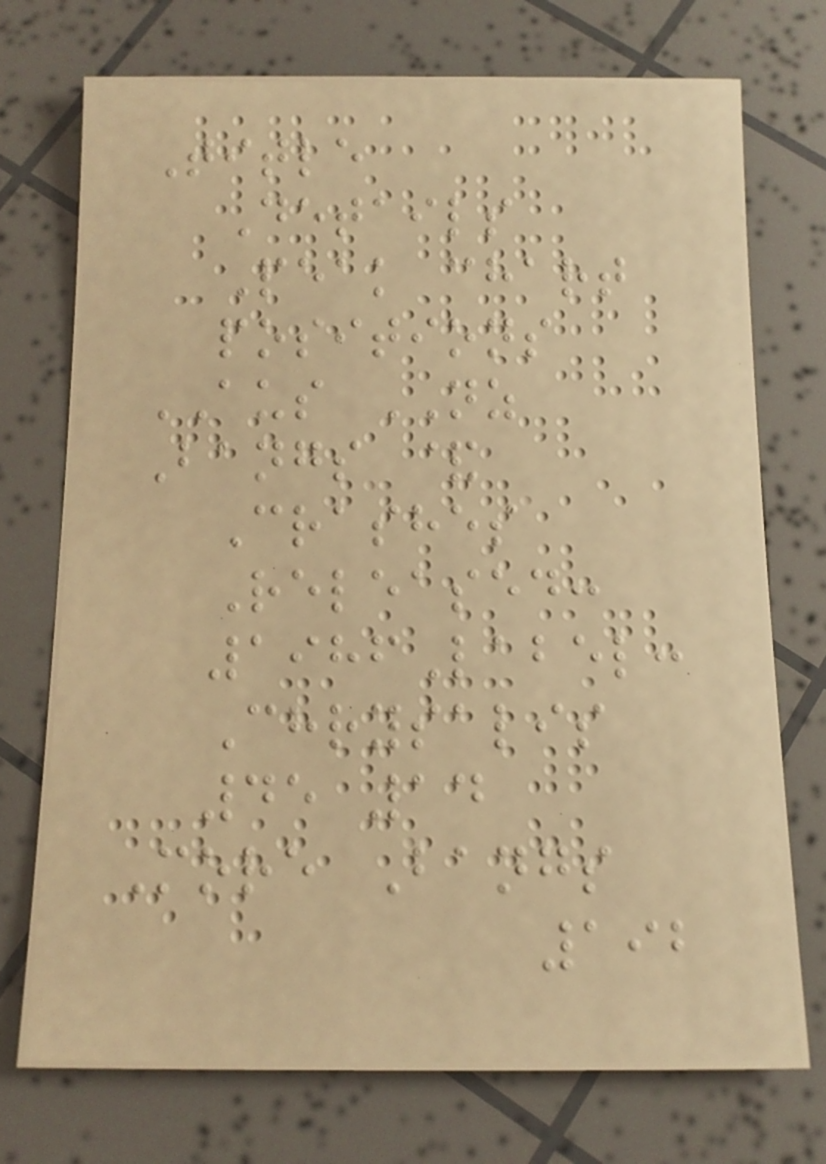Title
Details
Peak chart
positions
AUS NZ
Bangs &
Crashes
Released:
1986Label:
Chrysalis
45 14
More Bangs
192
